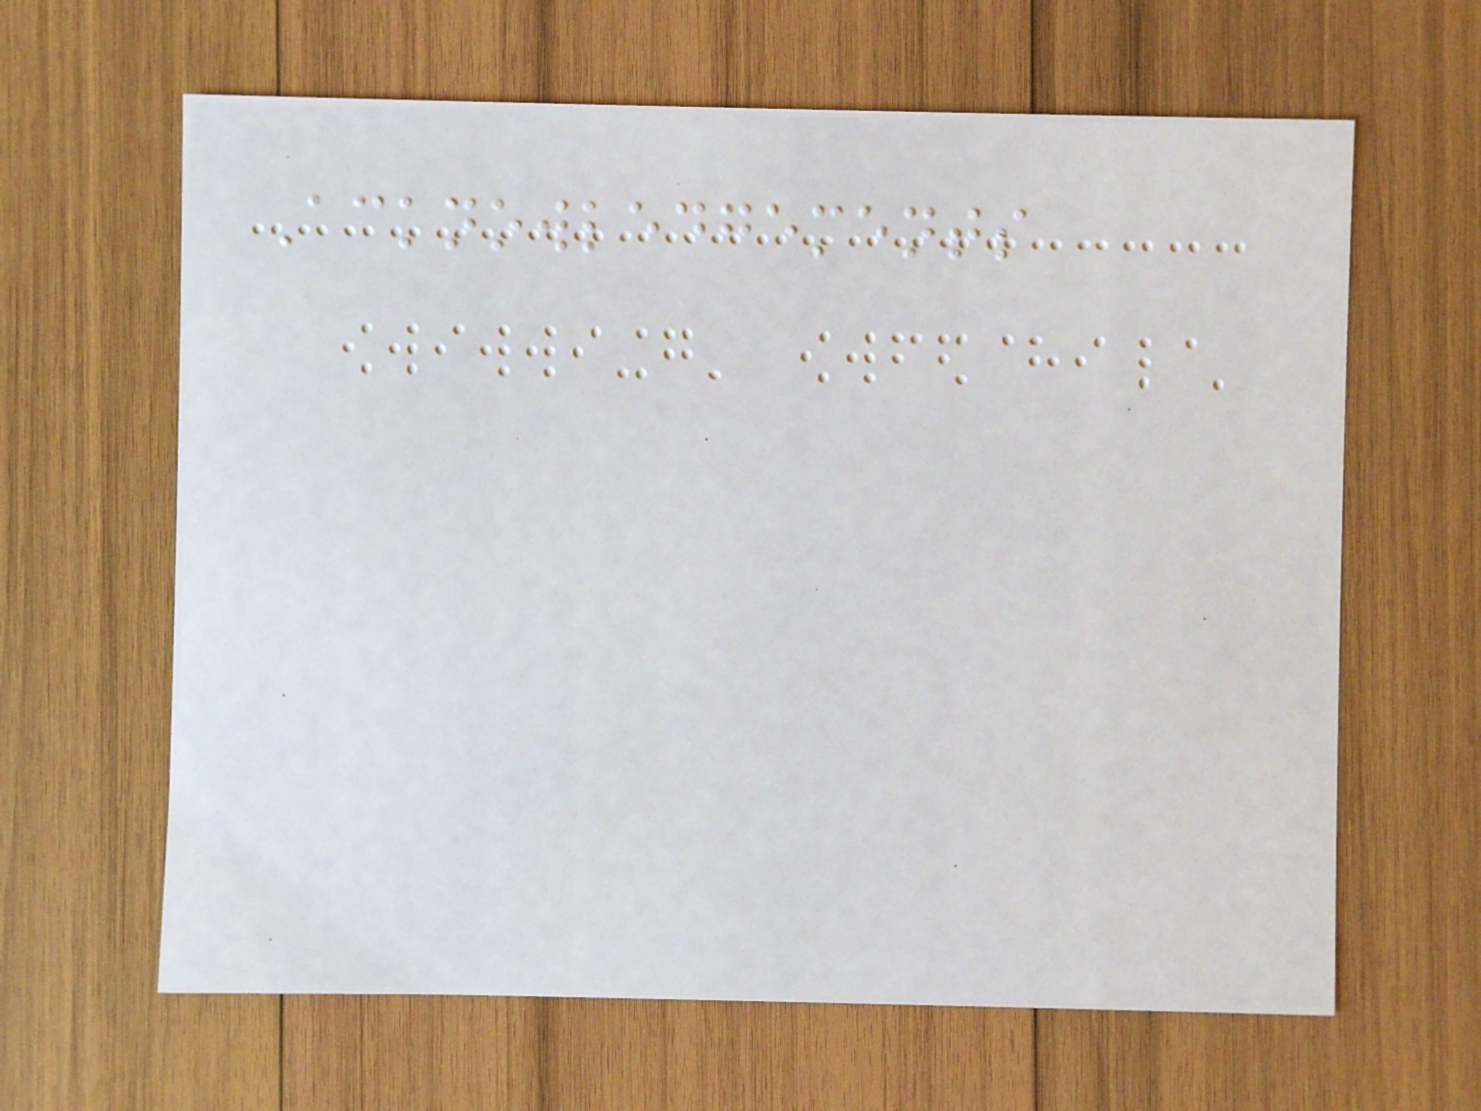Acknowledgements
